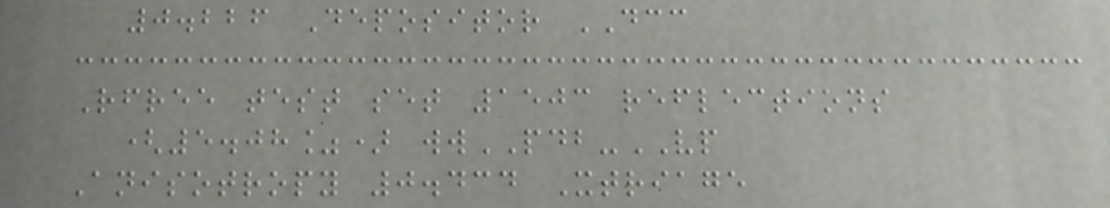0.226 Depositor DCC
Rfree test set 1503 reflections
(5.08%) wwPDB-VP
Anisotropy 0.434 Xtriage
